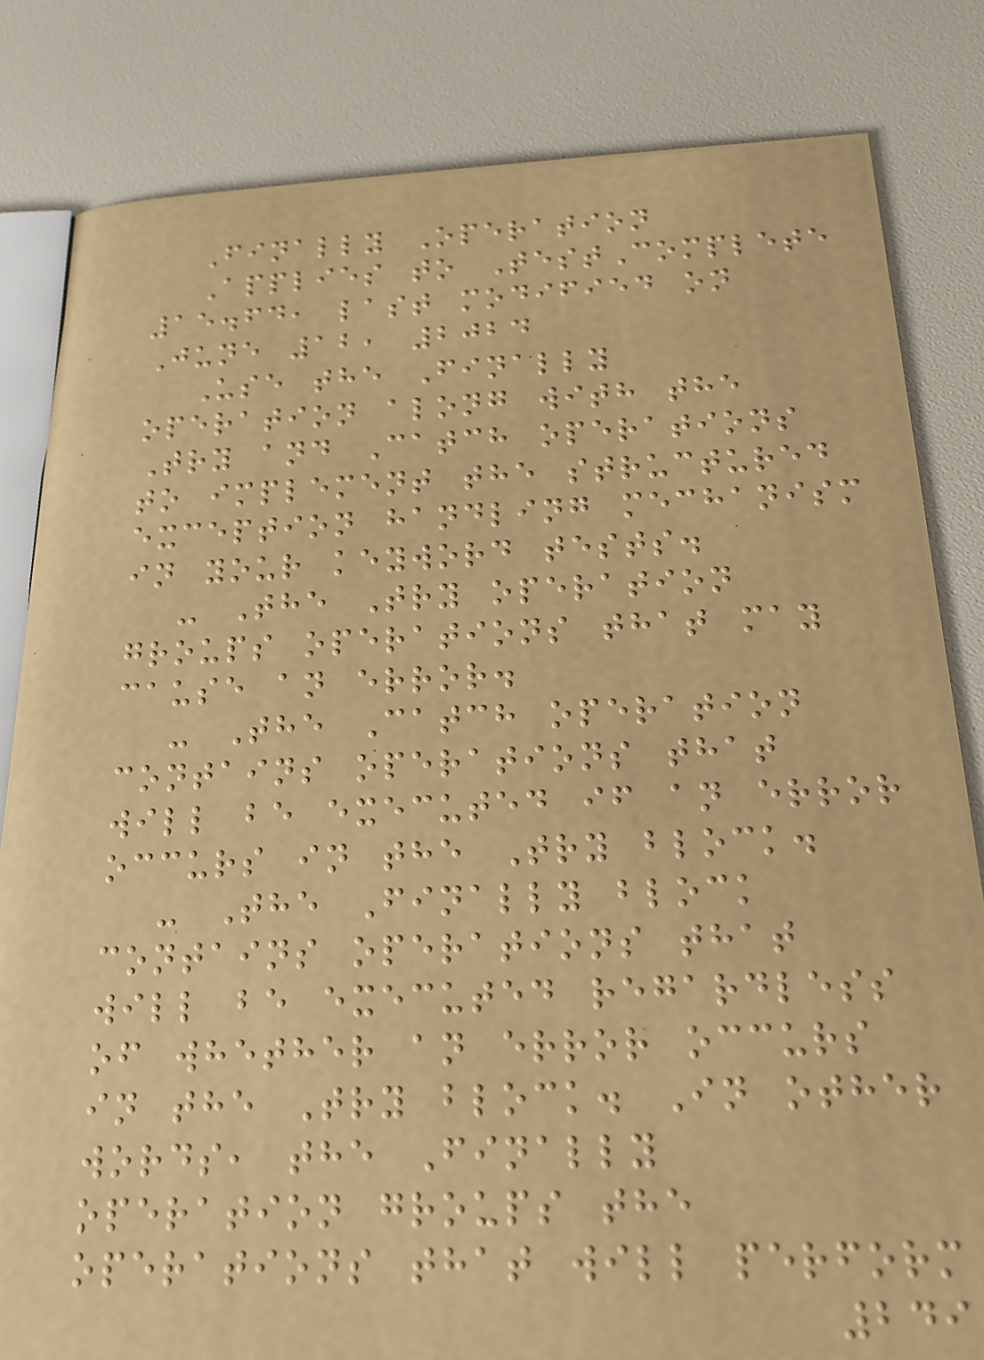Finally Operation
Applies to TestComplete
15.64, last modified on
June 12, 2024
Use the Finally
operation along with the
Try and Catch operations
to implement the structured
exception handling mechanism
in your keyword tests.
- The Try operation
groups operations that may
cause an error.
- The Catch operation
contains operations that
will be executed if an error
occurs in the Try block.
- The Finally block
contains operations that
will be executed regardless
of whether an error occurs
in the Try block. In other
words, the Finally
operation groups the
operations that will perform
249
